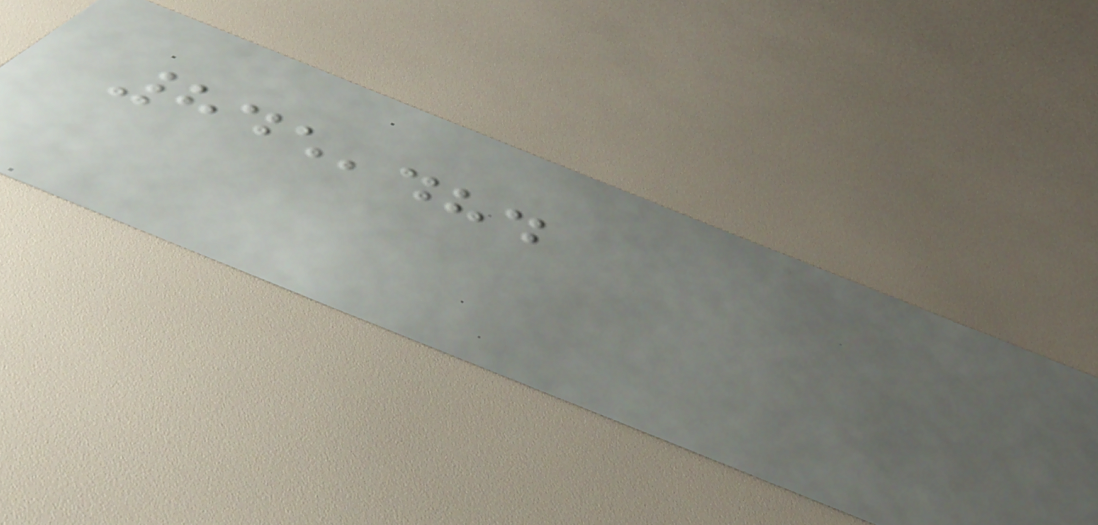845,484
